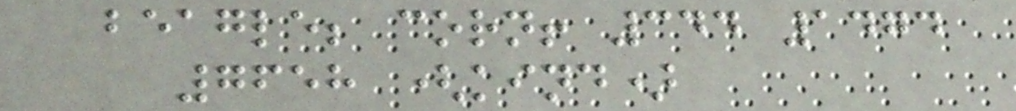beagle; corn! 344 1474
7658 (kind)
